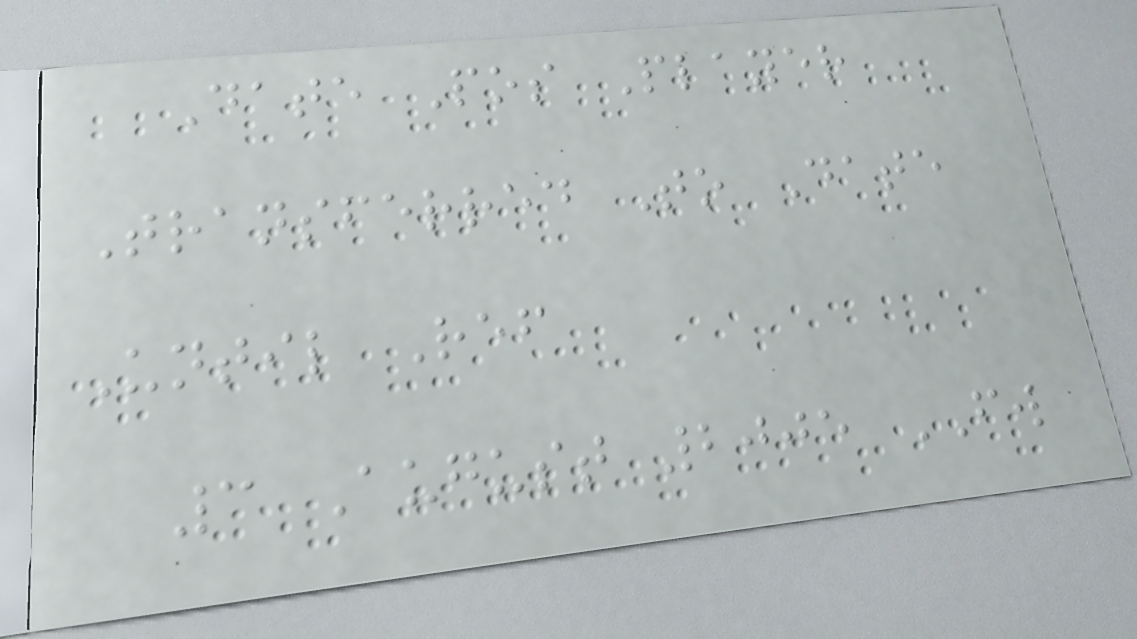Date Pos Player
Transferred To Date
Until Ref
3 August 2005 FW
